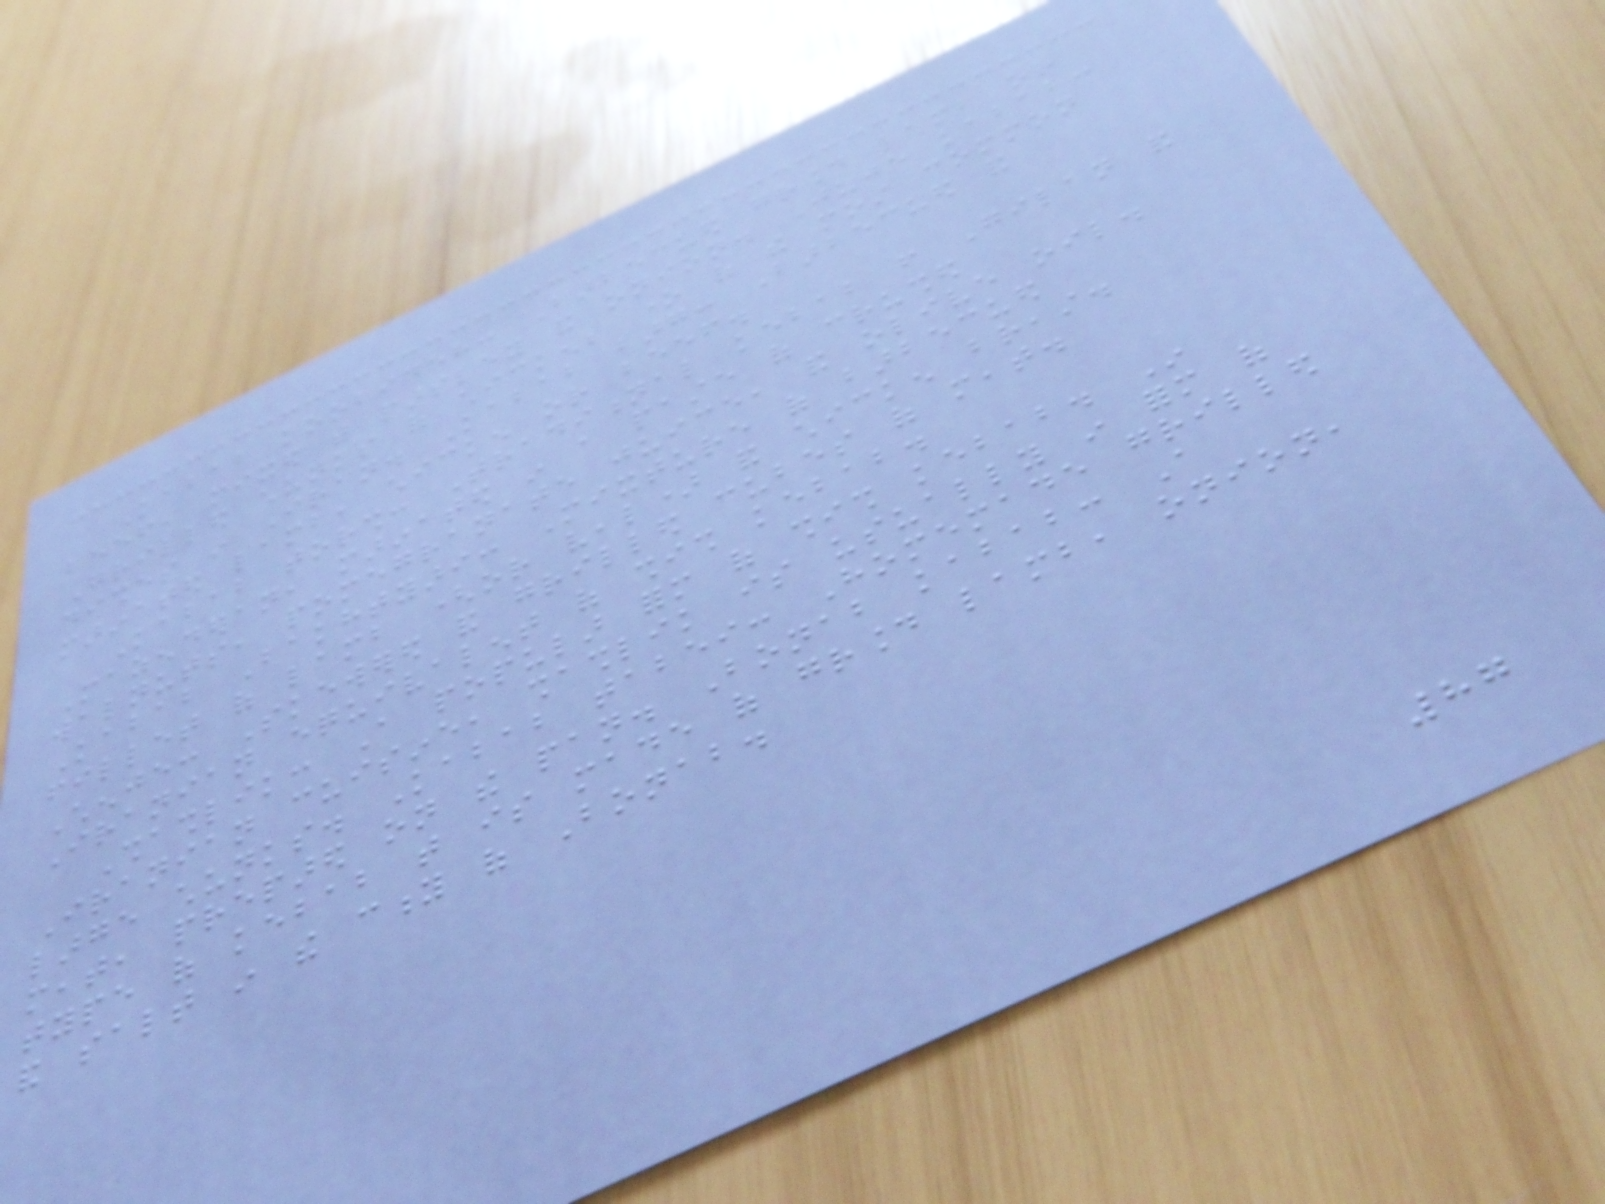Kabab koobideh: Barbecued ground lamb or
beef, mixed with parsley and onion. Juje kabab:
Grilled chunks of chicken; one of the most common
dishes in Iran. Kabab barg: Barbecued and
marinated lamb, chicken or beef.
Kabab torsh: Traditional kebab from Gilan and
Mazenderan, marinated in a paste of crushed
walnuts, pomegranate juice, and olive oil.
Kabab Bakhtyari: Mixture of barbecued
fillet of lamb (or veal) and chicken breast.
Chenje: Skewered and grilled cubes of meat.
Iranian equivalent of shish kebab.
Shashlik: A popular form of shish kebab. In
Iranian cuisine, shashlik is usually in form of
large chunks. Kabab tabei: Homemade grilled
meat, prepared on the pan. Bonab kabab: A
type of kebab that is made of ground lamb, onion,
and salt in the city of Bonab.
87
